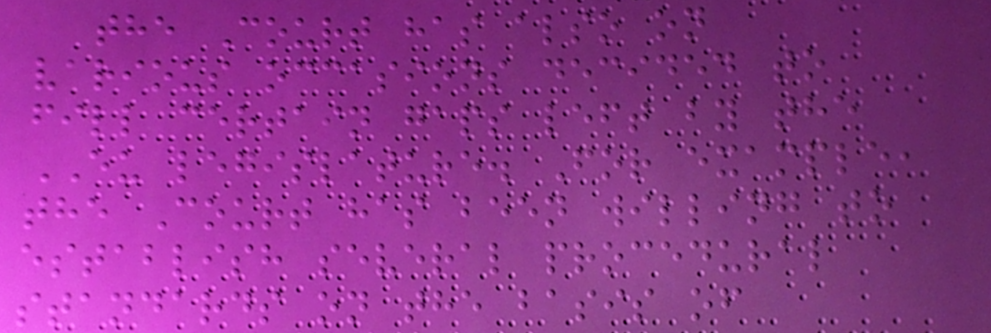the Court has also on
various occasions decided to
fill certain gaps left by the
EU legislature. For example,
the Court has been willing to
establish several procedural
standards on the basis of
